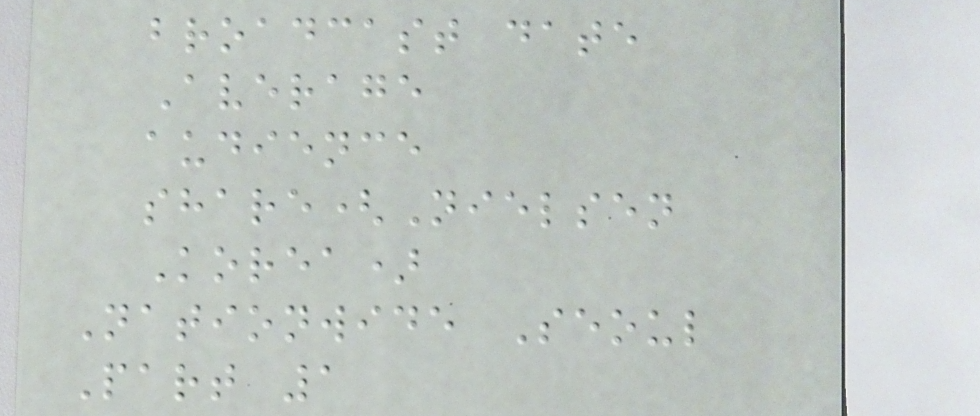broadcast date
Average
audience
share(Nielsen
Korea)
Nationwide Seoul
Part 1
